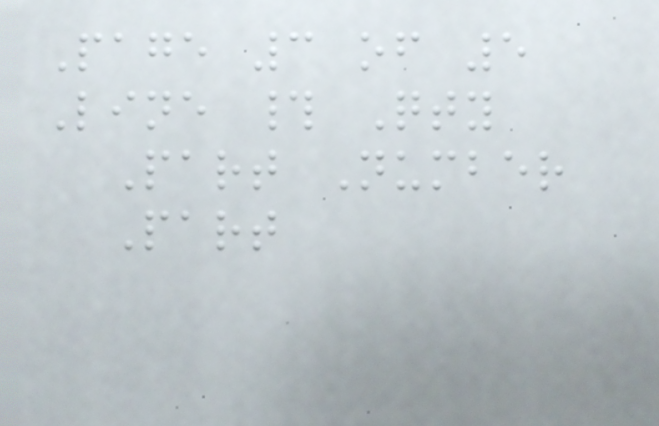Page 3 of 5
Line # Qty
Part Number
Part
